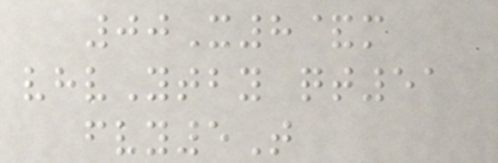00X8&m
vhvYtby qt51
fvy5T
